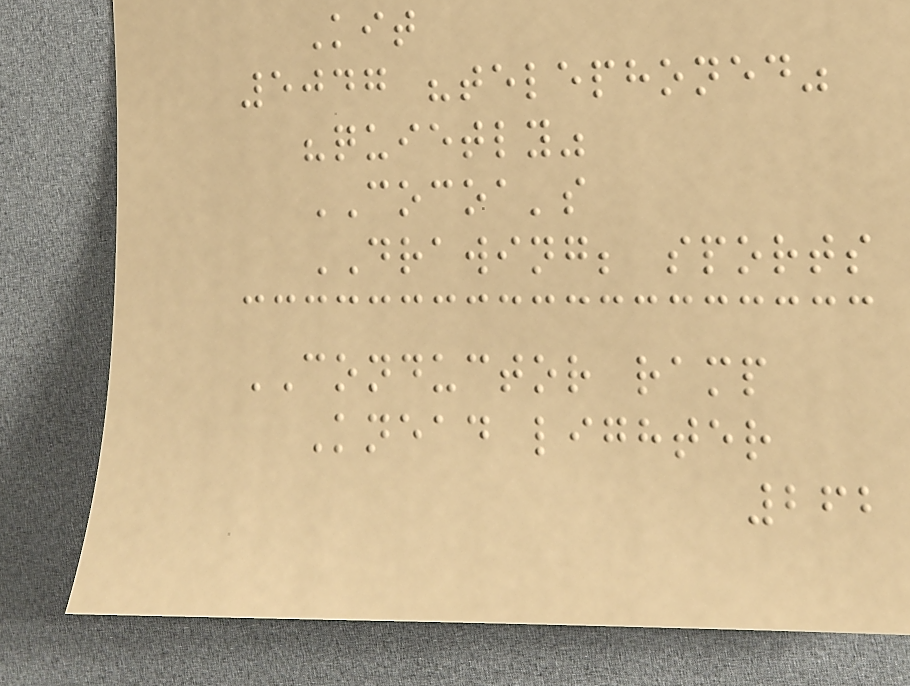Kit
5047 "telephoned"
"quietly"
COCOA's
DRAWING; sports
CONDUCTOR ramp
Knead lighter
262
